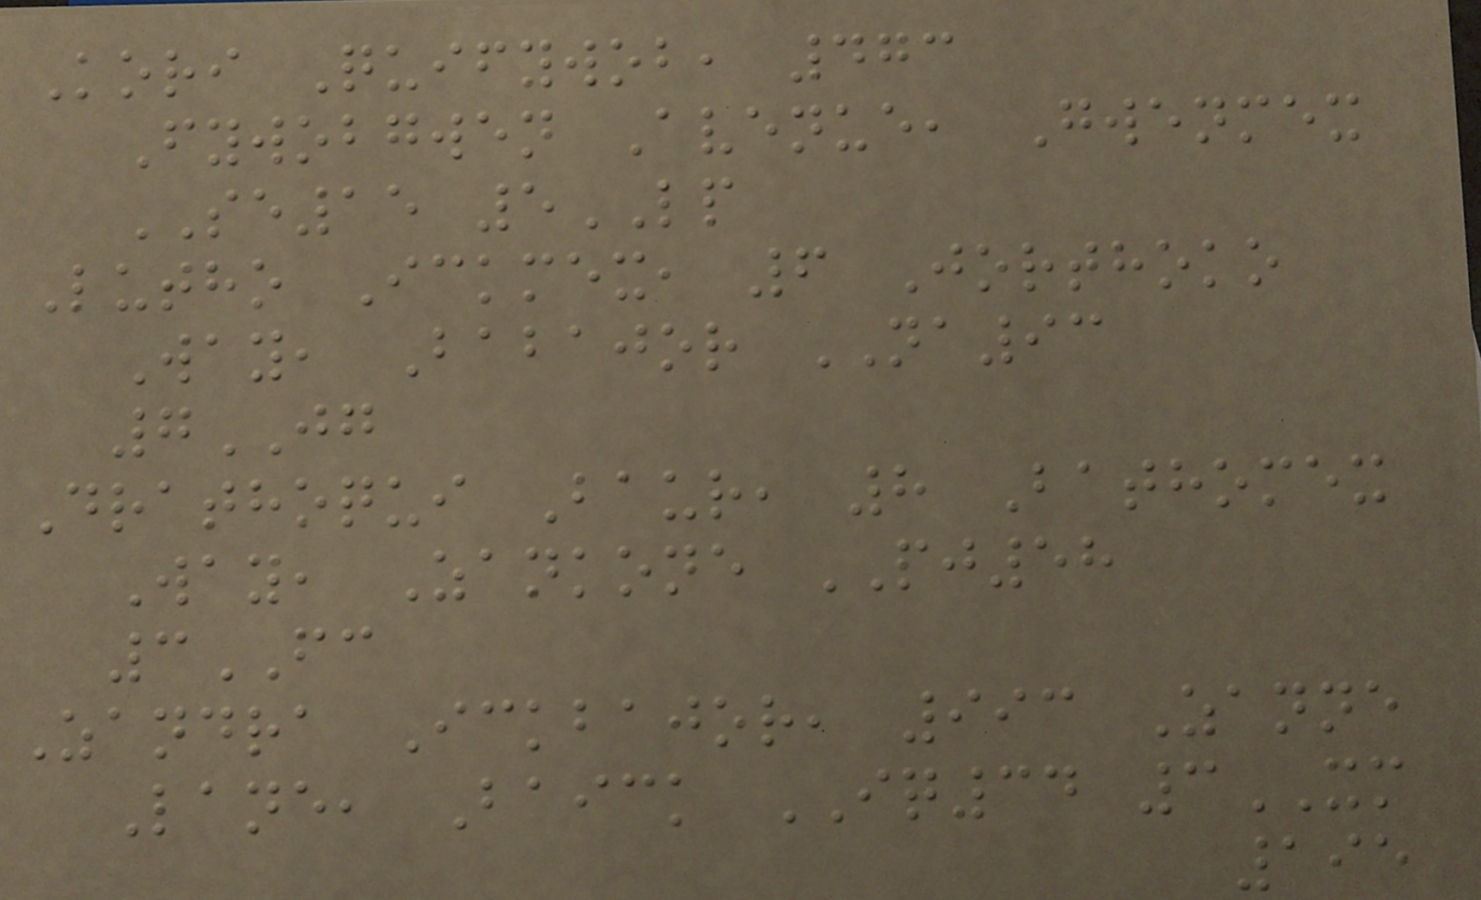Kori Quifywob, 473
Fywobgwen Avenue, Gwenmex
SE15 5LP
Lutho Ickmex, 6 Jorthoko
Way, Babajor NA93
7JG
Drathoqui Baur, 8 Bathomex
Way, Zankone PJ58
3FC
Zandra Ickbajor, 993 Zanne
Lane, Baick IQ34 3XM
195
